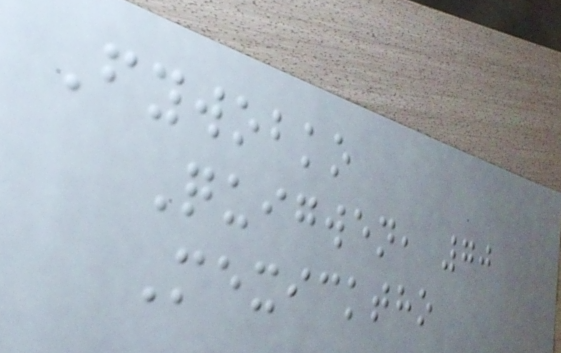Fywobko
Quigwen, 70
Mexicktho
